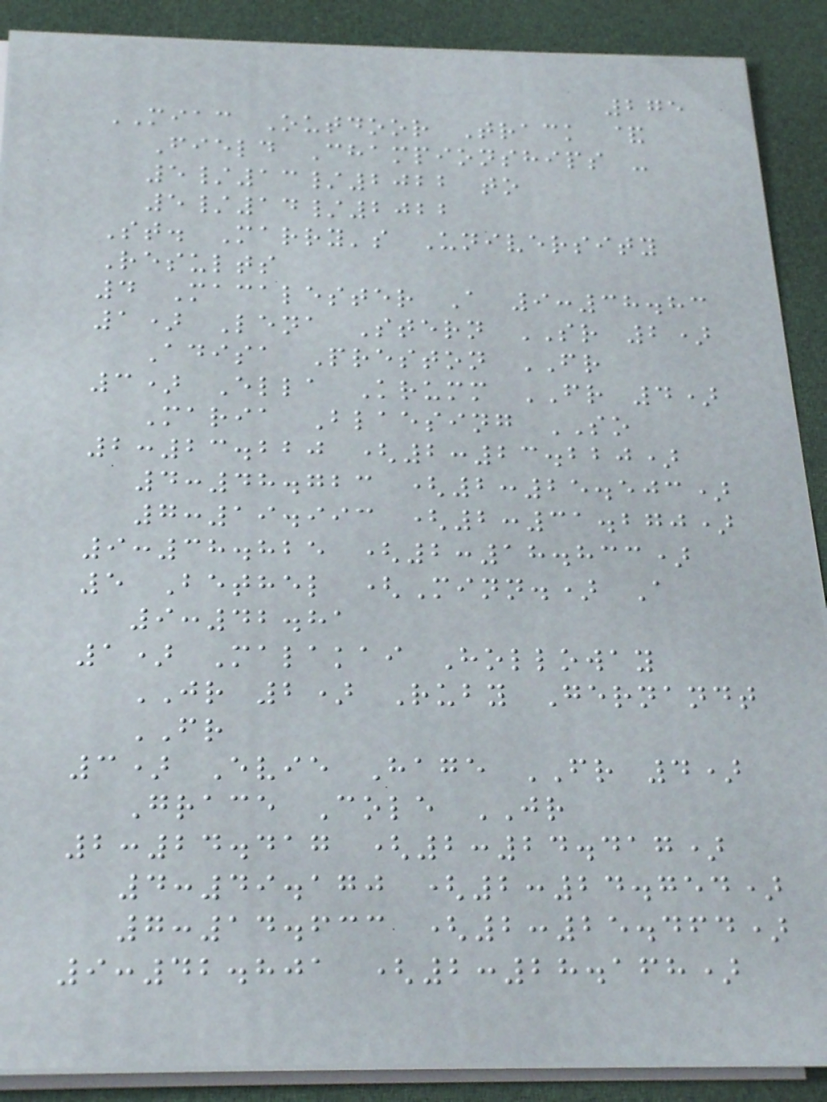275
MIAC Outdoor Track &
Field Championships -
5/13/2022 to
5/14/2022
St. Marry's University
Results
4 Macalester A 9:38.83
1) Lena Stern SR 2)
Adisa Preston FR
3) Ella Krumm FR 4)
Maria Blaesing SO
2:23.220 (2:23.220)
4:48.723 (2:25.503)
7:19.993 (2:31.270)
9:38.825 (2:18.833)
5 Bethel (Minn.) A
9:42.81
1) Malakai Holloway
JR 2) Ruby Gernandt
FR
3) Evie Hage FR 4)
Grace Cole JR
2:24.417 (2:24.417)
4:49.170 (2:24.754)
7:14.633 (2:25.464)
9:42.801 (2:28.168)
